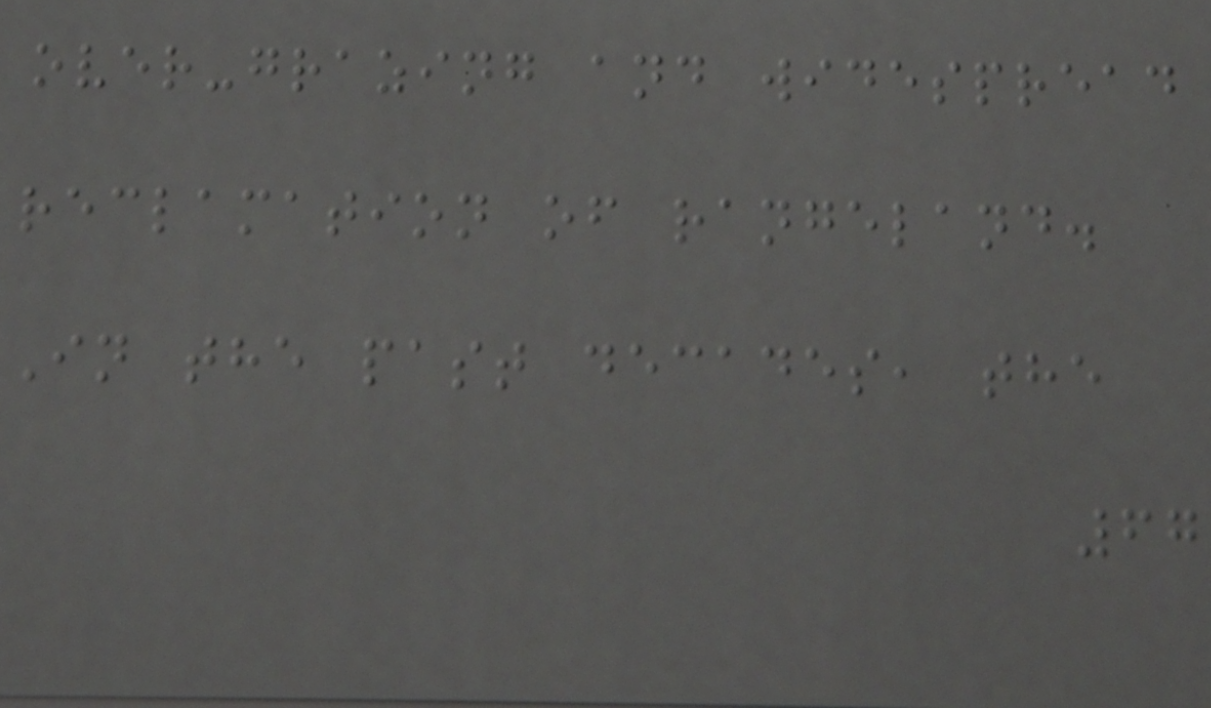over-grazing and widespread
reclamation of rangeland.
In the past decades, the
67
